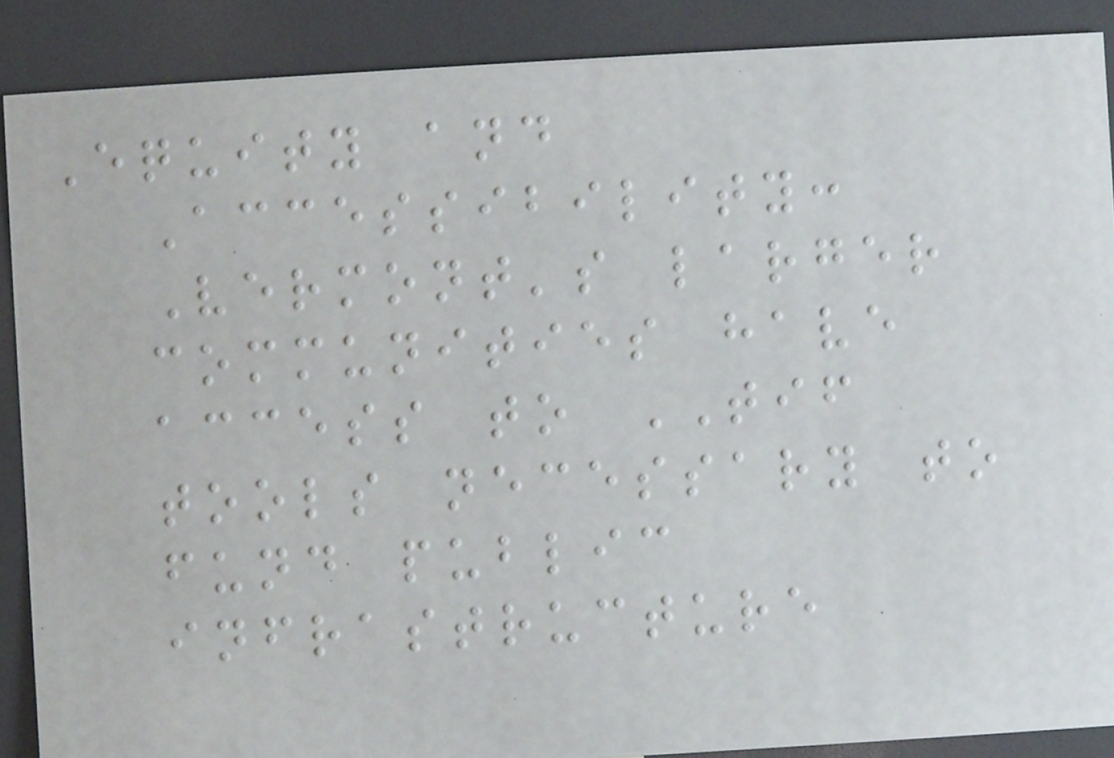Equity and
Accessibility:
Vermont's larger
communities have
access to TIF
tools necessary to
fund public
infrastructure
